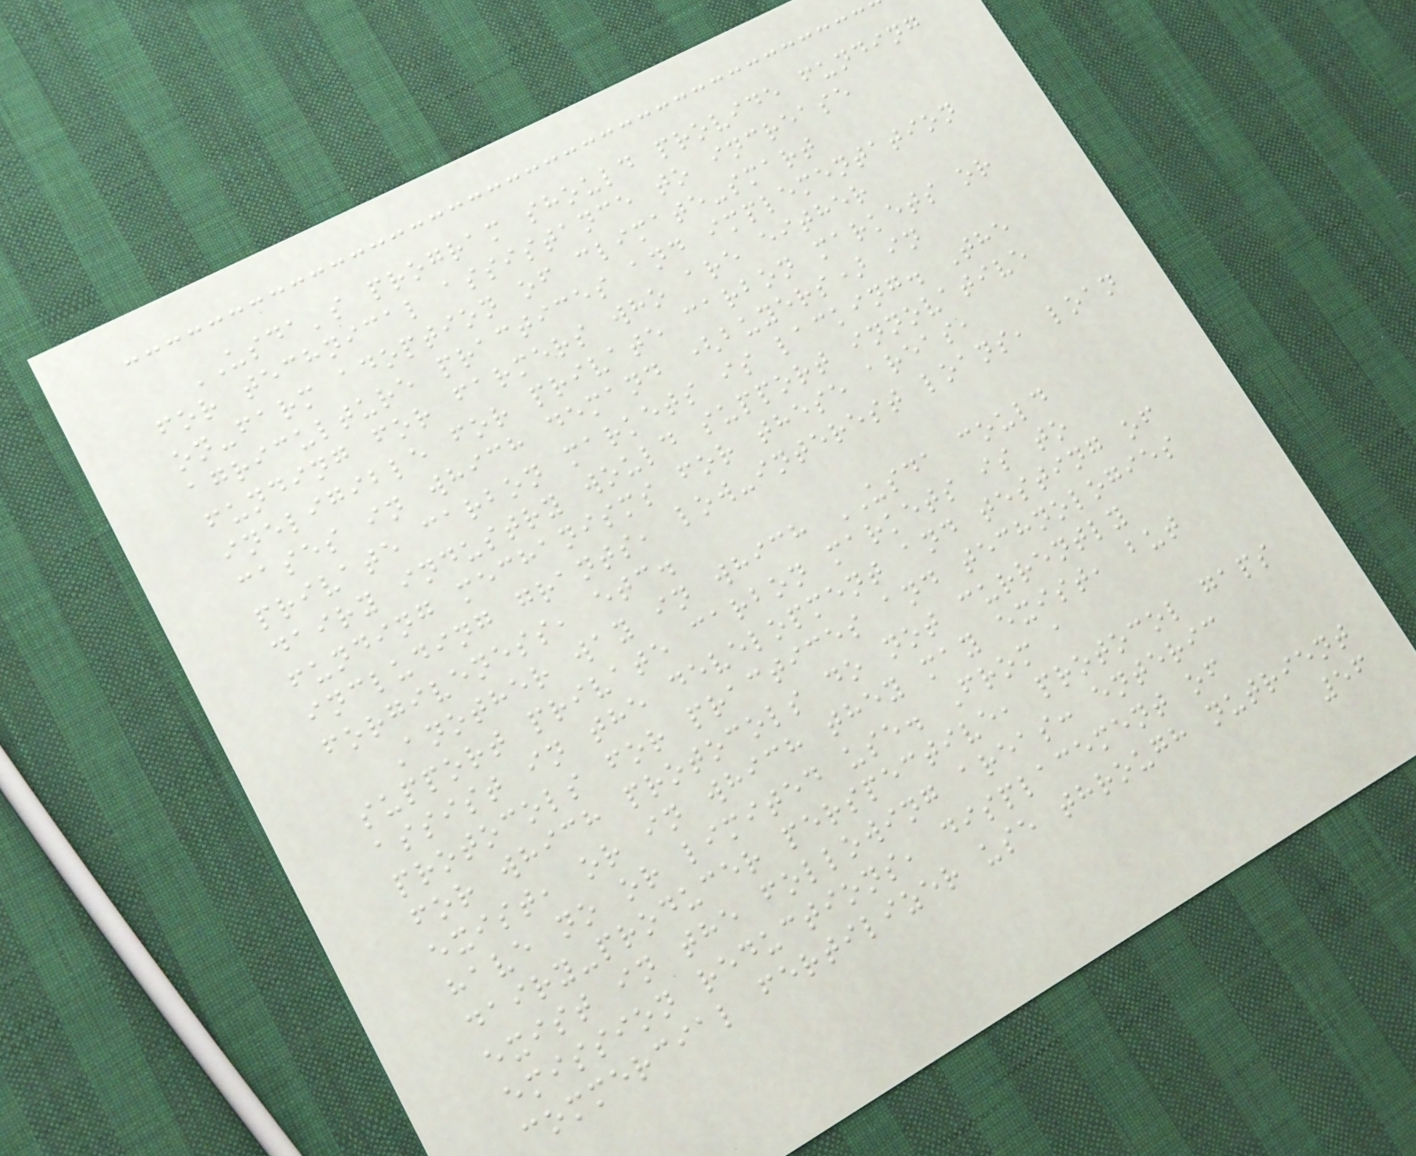USDA's program should provide funding
for technical assistance to increase
on-farm adoption of climate-smart
agriculture practices and implementation
funding for farmers who are either
ineligible for private carbon markets or
cases in which demand (buyers) in
private carbon markets is lacking. The
dairy industry would support innovative
funding mechanisms for these areas,
including grants, low-interest loans, loan
forgiveness, etc.
Another way in which USDA could
support private carbon markets is to
assist in the development and testing of
protocols for practices and technologies
for which protocols do not currently
exist, or in which they may exist, but
have no or limited use. From a
dairy-producer perspective, protocol gaps
exist in the following areas: enteric
emission reductions, displacement of
commercial fertilizer use through nutrient
56
